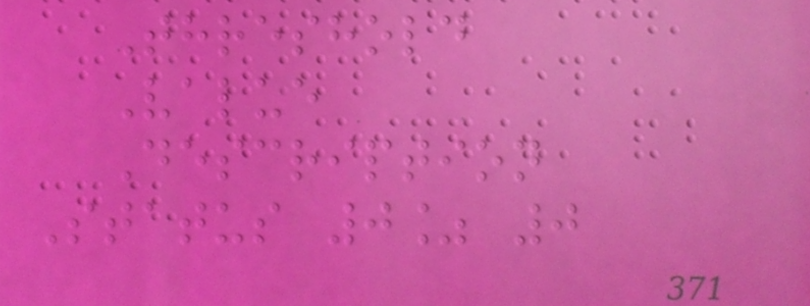Threshold
Value
Description
Status 0% 0
